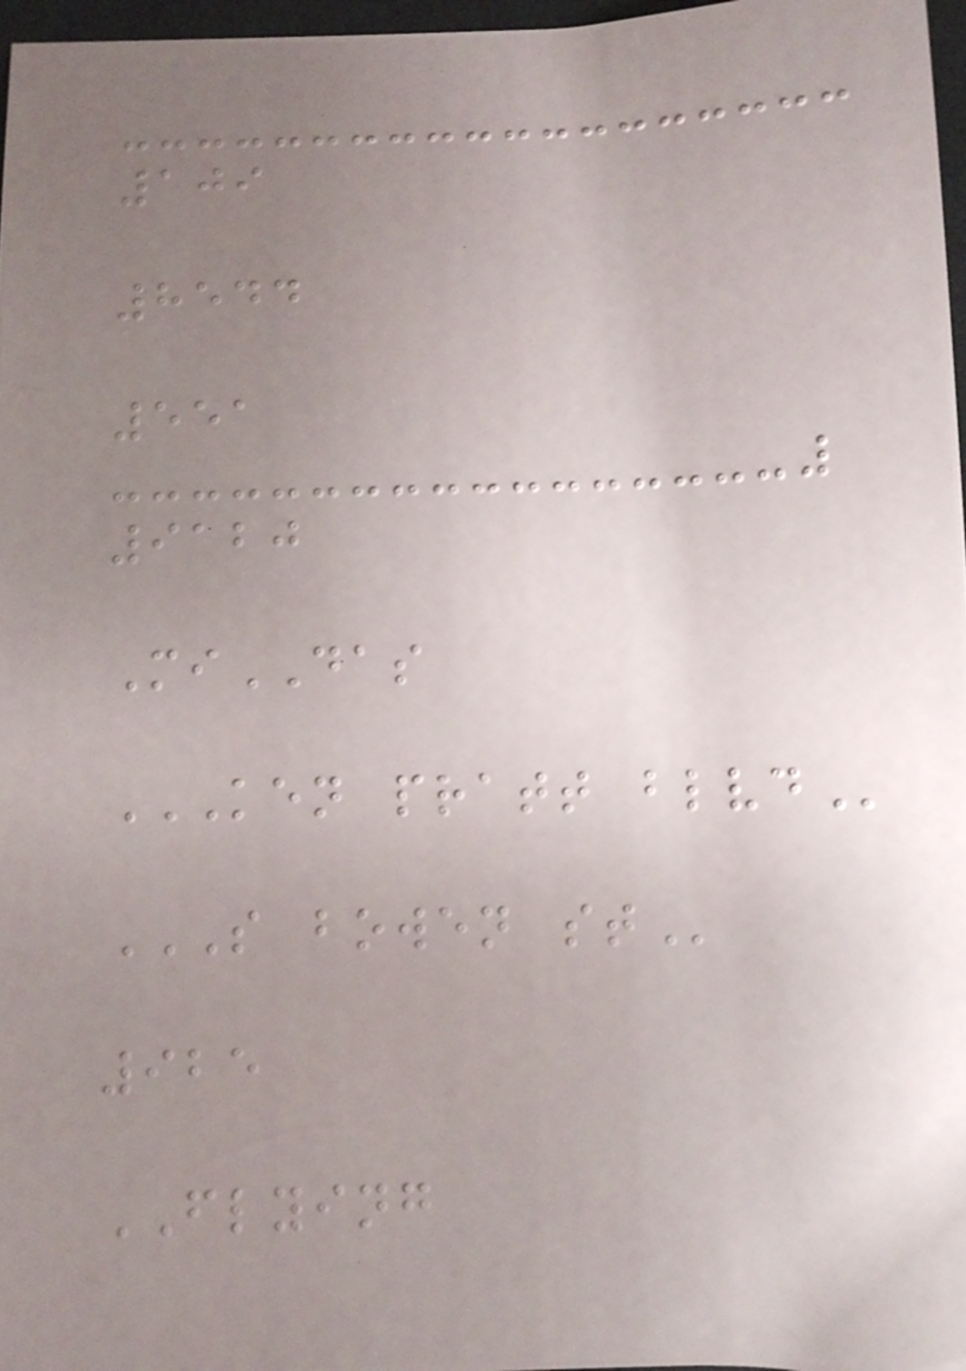109
8544
551
9120
MiDAS
KEN PRATT BLVD
S BOWEN ST
925
FLYING
